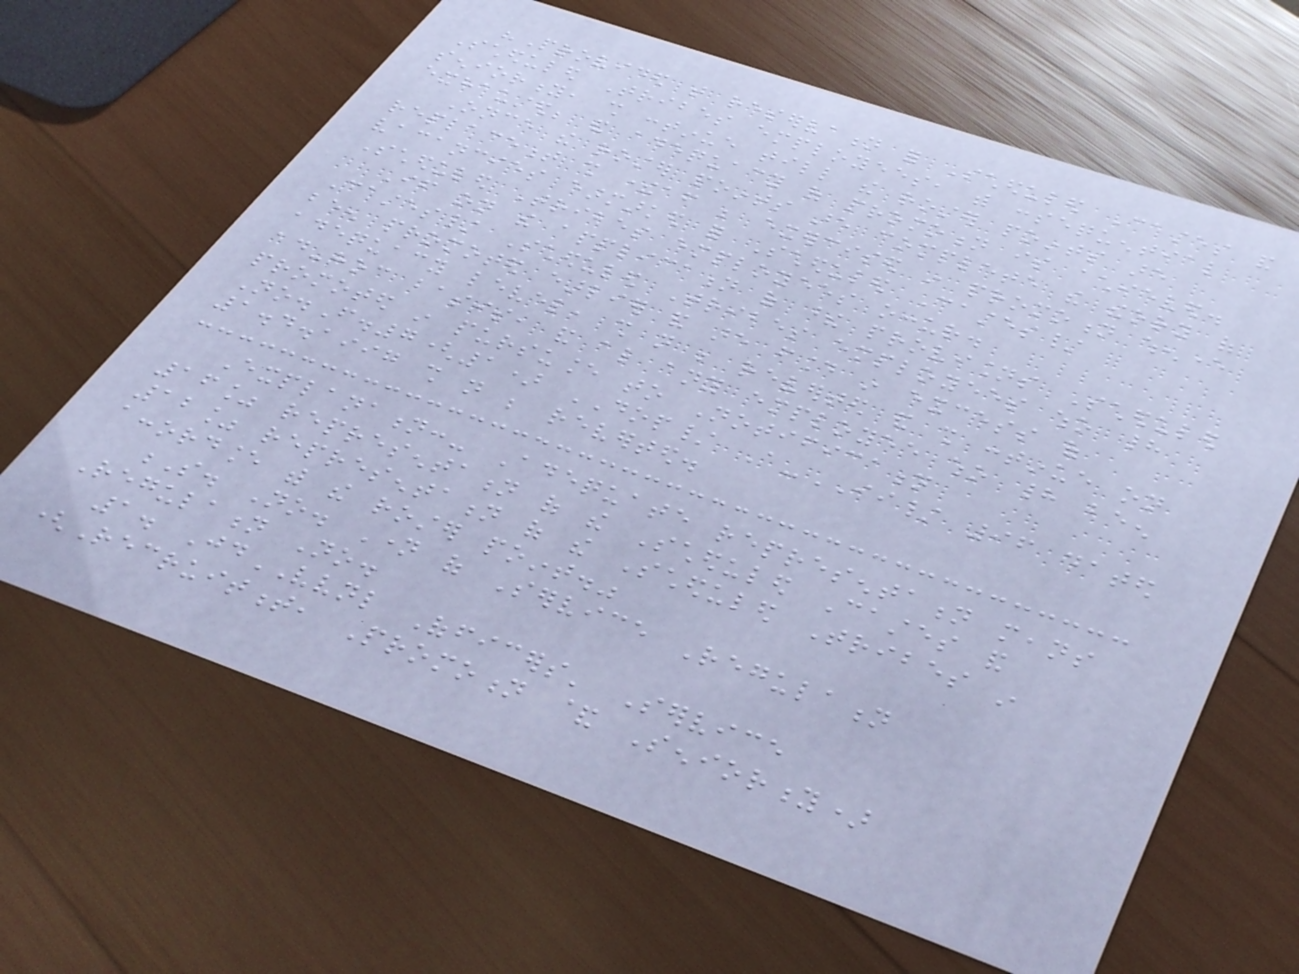"Provided that reservation for Scheduled Castes and
Scheduled Tribes employees, with consequential
seniority, shall continue till the roster points are
exhausted; and adequacy of promotion is achieved.
Once the roster points are complete the theory of
replacement shall thereafter be exercised in promotion whenever
vacancies earmarked for Scheduled Castes/
Scheduled Tribes employees occur.
If on the application of these provisions Scheduled
Castes/ Scheduled Tribes employees who had
been promoted earlier and are found in excess of
adequacy level, shall not be reverted and shall continue on
ad-hoc basis, and also any employee who had been
promoted in pursuance to Notification
No.F.7(1) DOP/ A-II/ 96 dated
1.4.1997 shall not be reverted.
Explanation:- Adequate representation means
16% representation of the Scheduled Castes and
12% representation of the Scheduled Tribes in
accordance with the roster point."
S. No. Name of Service Regulation
Regulation No.
1. JdVVNL Officers' Service
(Recruitment, Promotion & Seniority)
